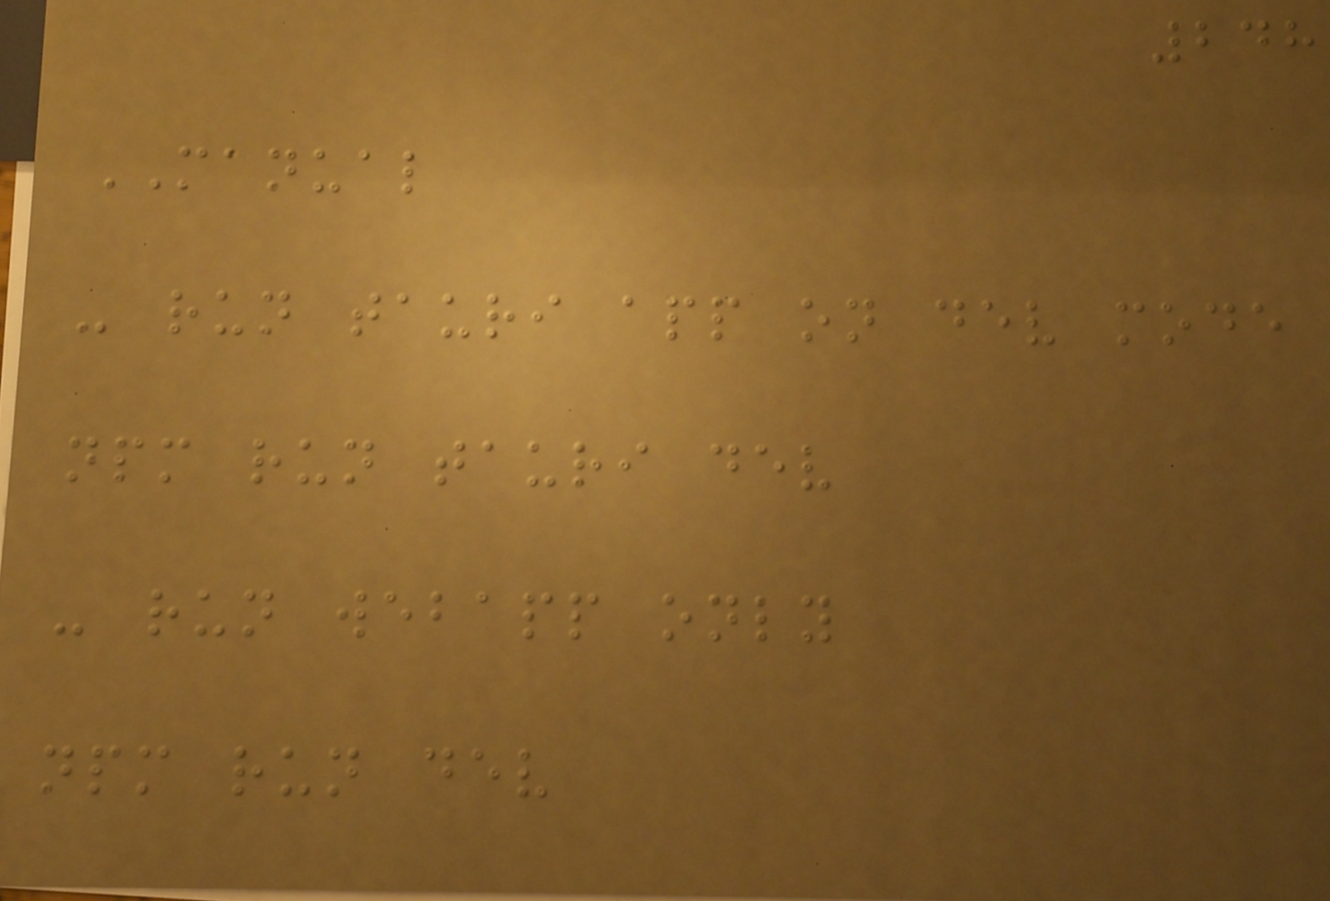248
MANUAL
- run tauri app on dev mode
npm run tauri dev
- run webapp only
npm run dev
